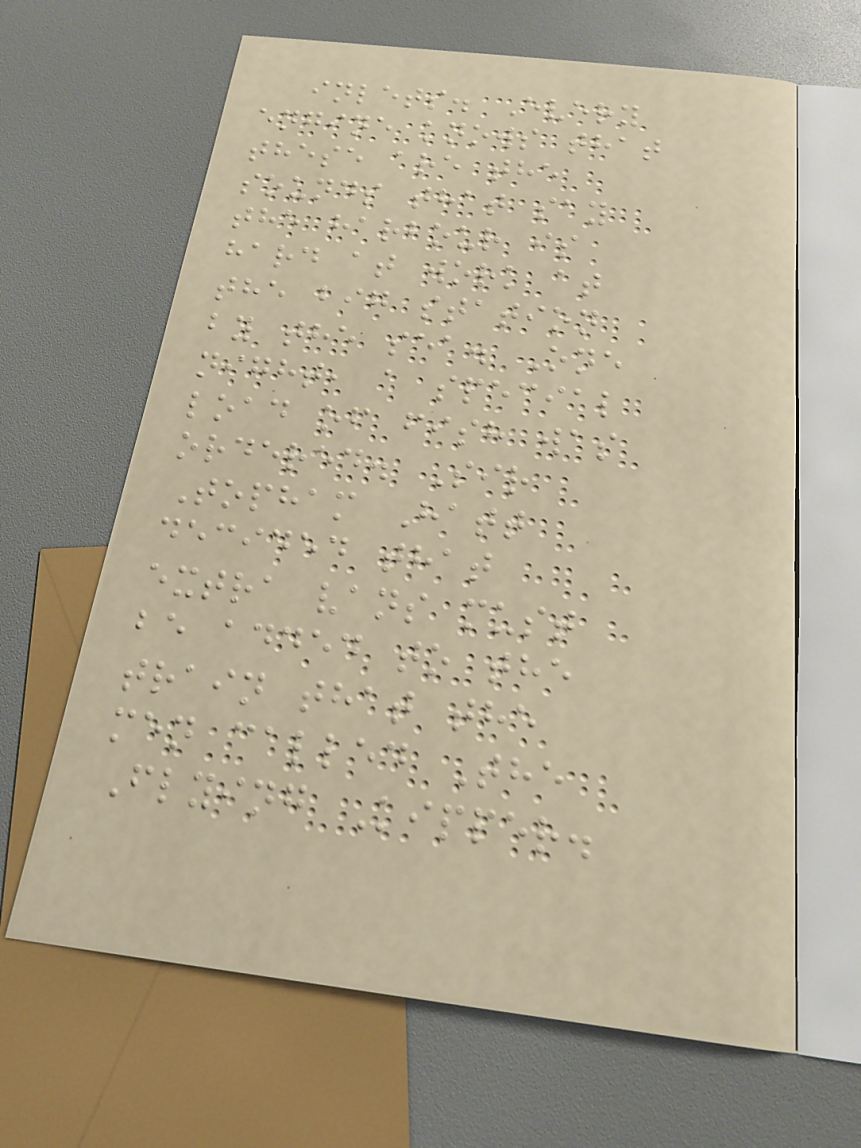inlets. Every
engine knows that
these are the
sounds that say
the harbour is
hard at work at
the big station
by the sea. One
night, a special
load of fish was
ordered. Sir
Topham Hatt
decided that
extra vans must
be added to the
train that the
men called The
Flying Kipper.
